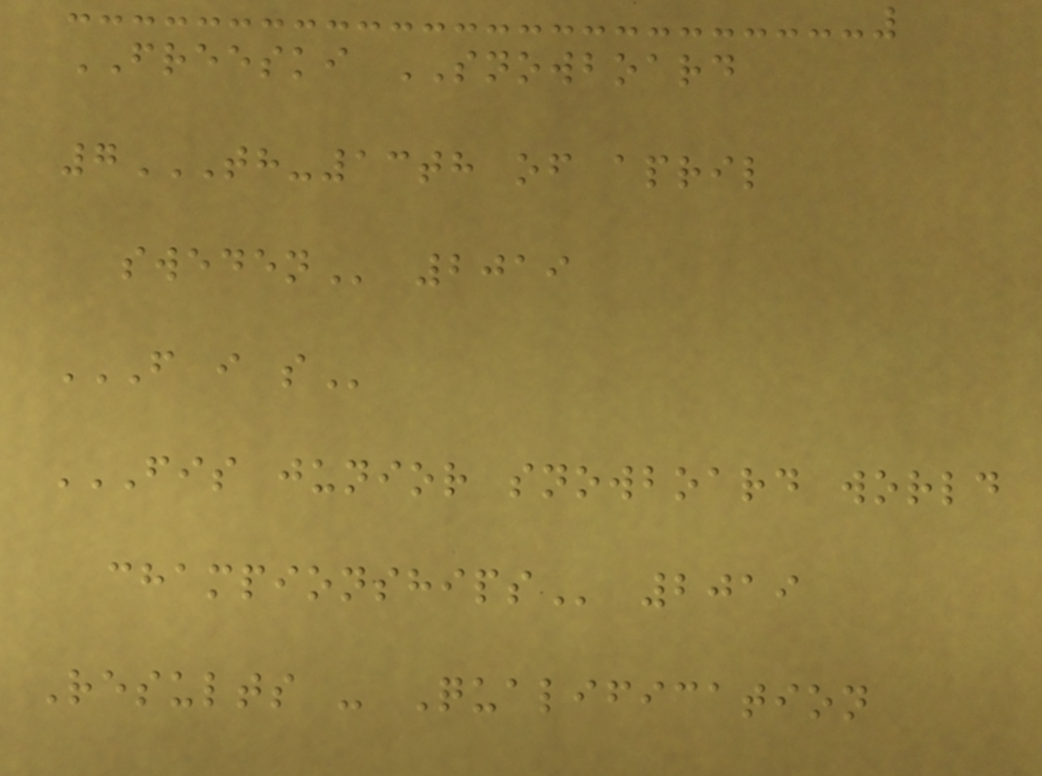FREESKI SNOWBOARD
7TH-13TH OF APRIL
SWEDEN 2019
F I S
FIS JUNIOR SNOWBOARD WORLD
CHAMPIONSHIPS 2019
Results - Qualification
